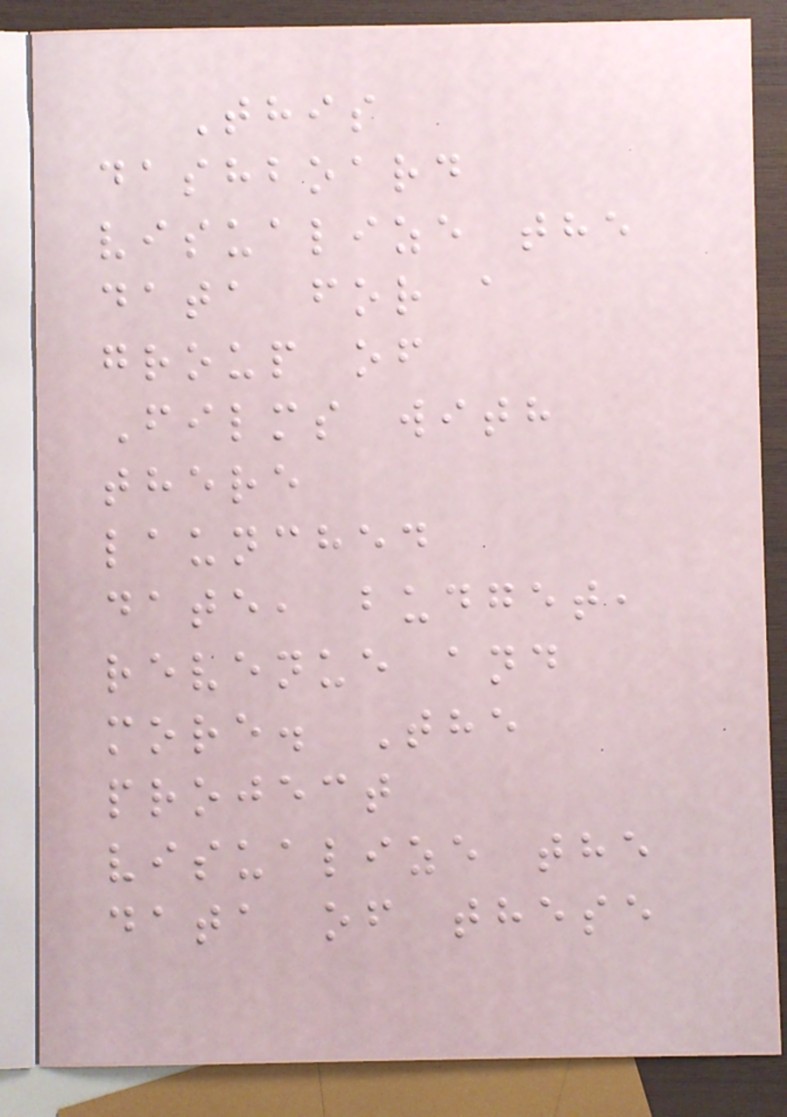This
dashboard
visualize the
data for a
group of
Films with
there
launched
date, budget,
revenue and
more. The
project
visualize the
data of these
